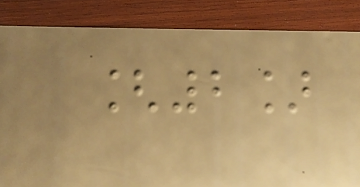[2]
